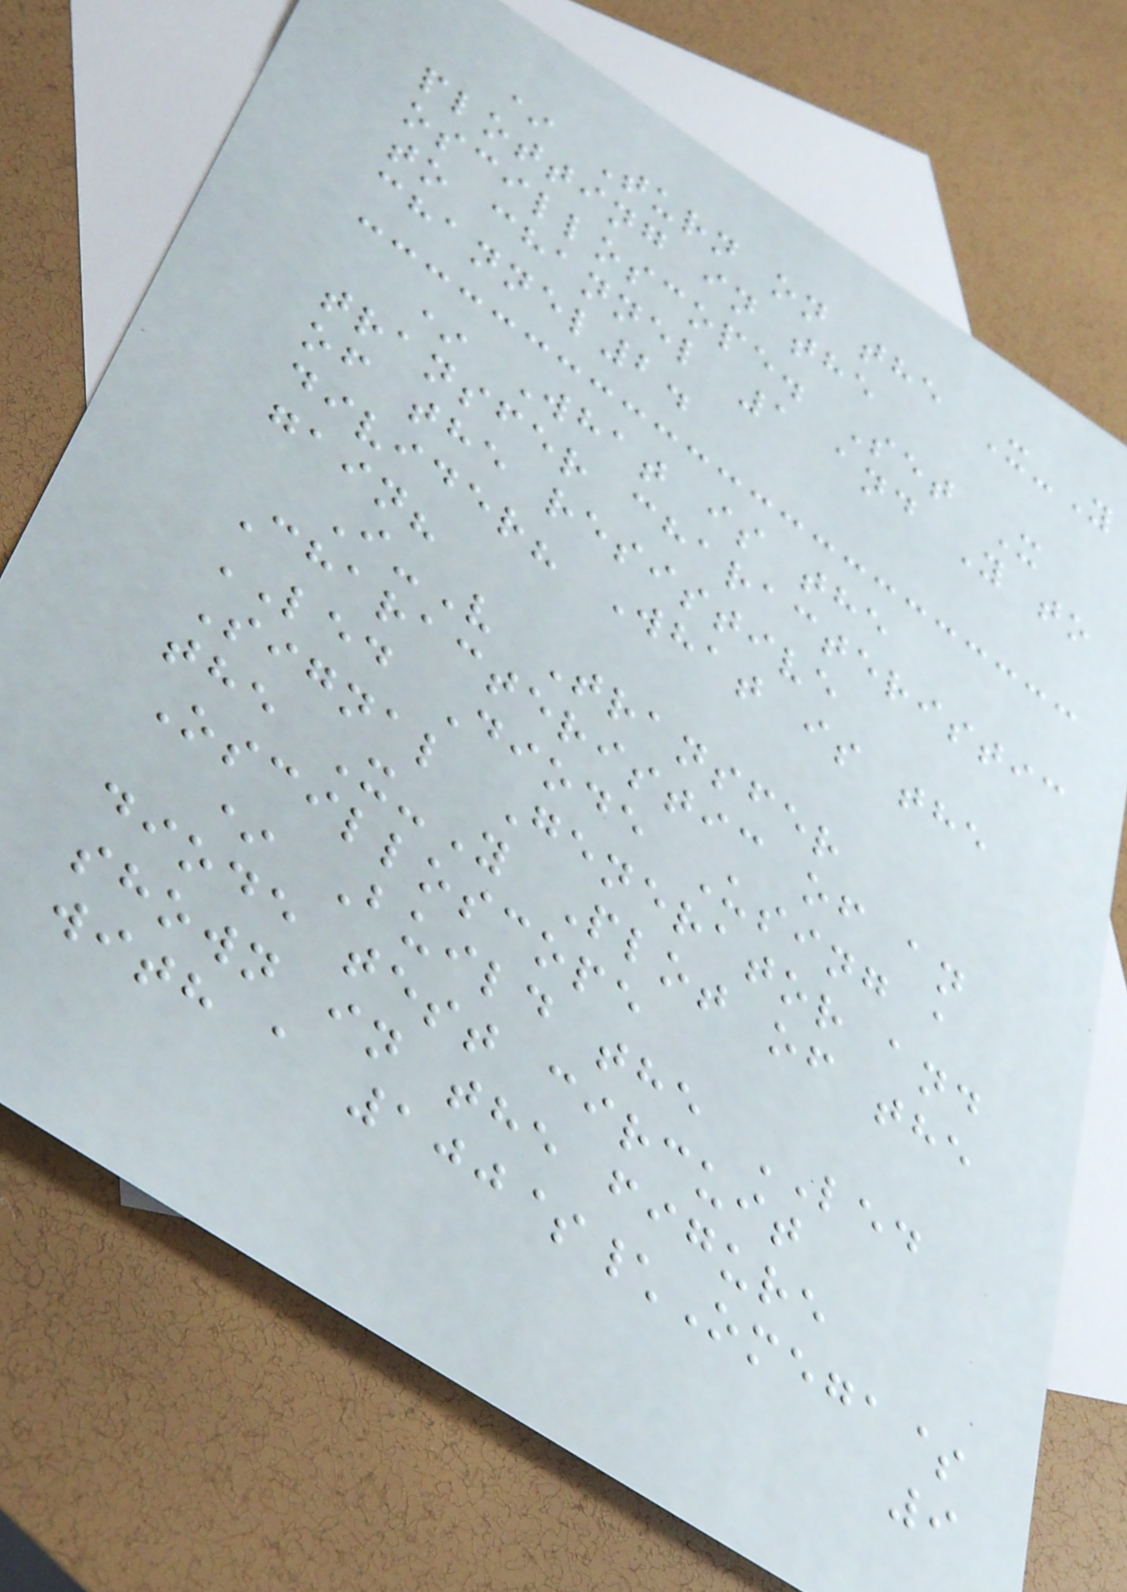* Turn on the X-Y
plotting in the
oscilloscope. Set X
to channel 1 and Y to
channel2.
* What is the
transfer characteristic
of the resistive
divider? What is the
gain?
I-V Transfer
Characteristic of an
LED Diode Using a
Signal Generator and
the X-Y Plot of the
Oscilloscope
* Build the LED
diode test circuit
shown in the figure
with a 100$\Omega$
9
